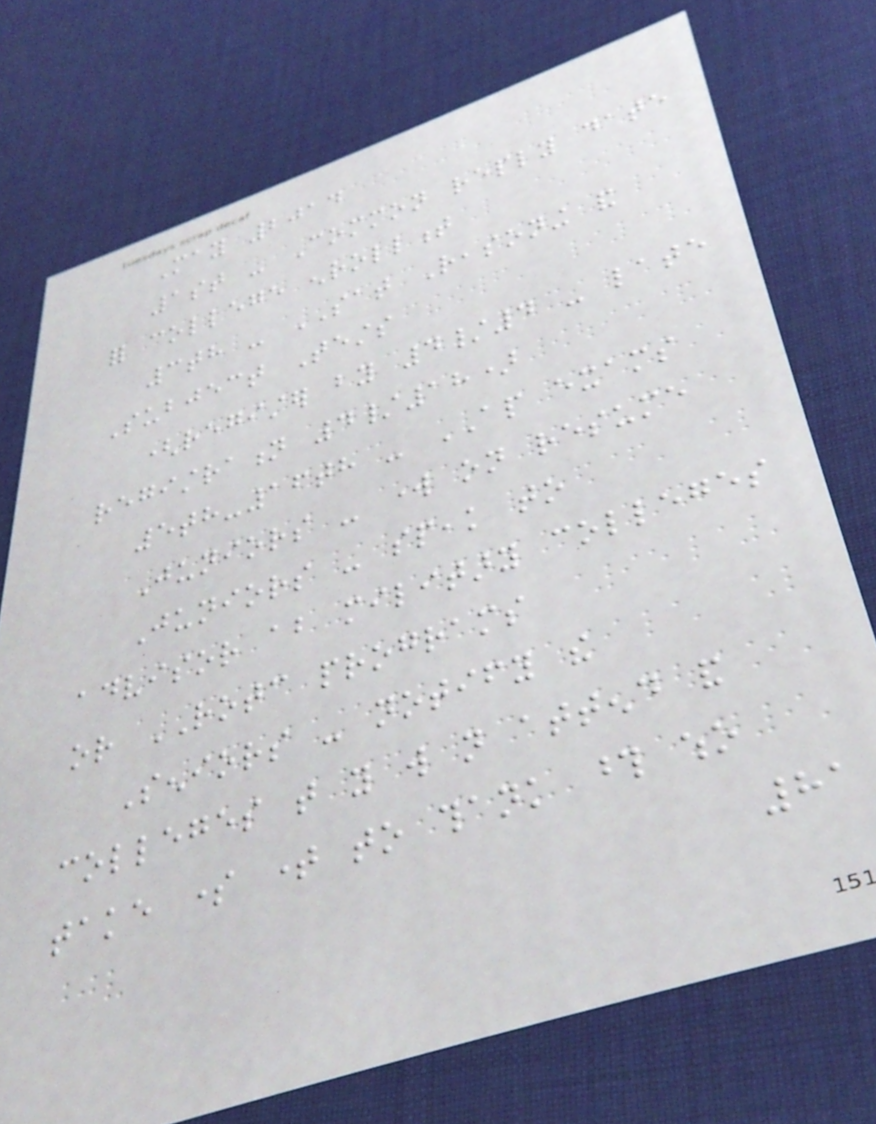May 2014
1st - Common reply date
for college enrollment
3th - SAT Reasoning and
Subject Tests
(register by 4/4 - late
registration 4/18)
5th-16th - AP exams
Juniors - work on resume
Juniors - speak to
advisor about military colleges
or ROTC programs
Seniors - notify the
colleges that you will not attend and
take some time to thank those who
81
